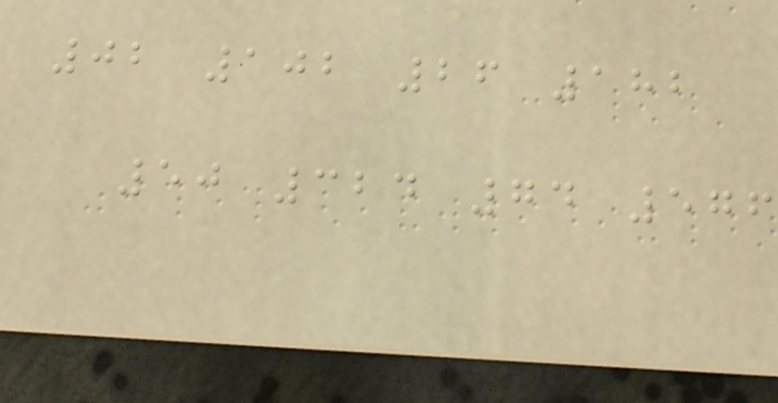02 102 26 182
50 324 74 576
